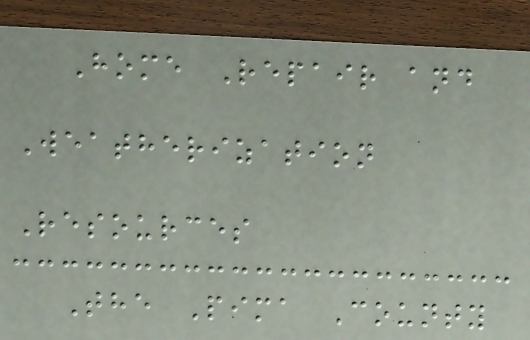Home Repair and
Weatherization
Resources
The Pima County
